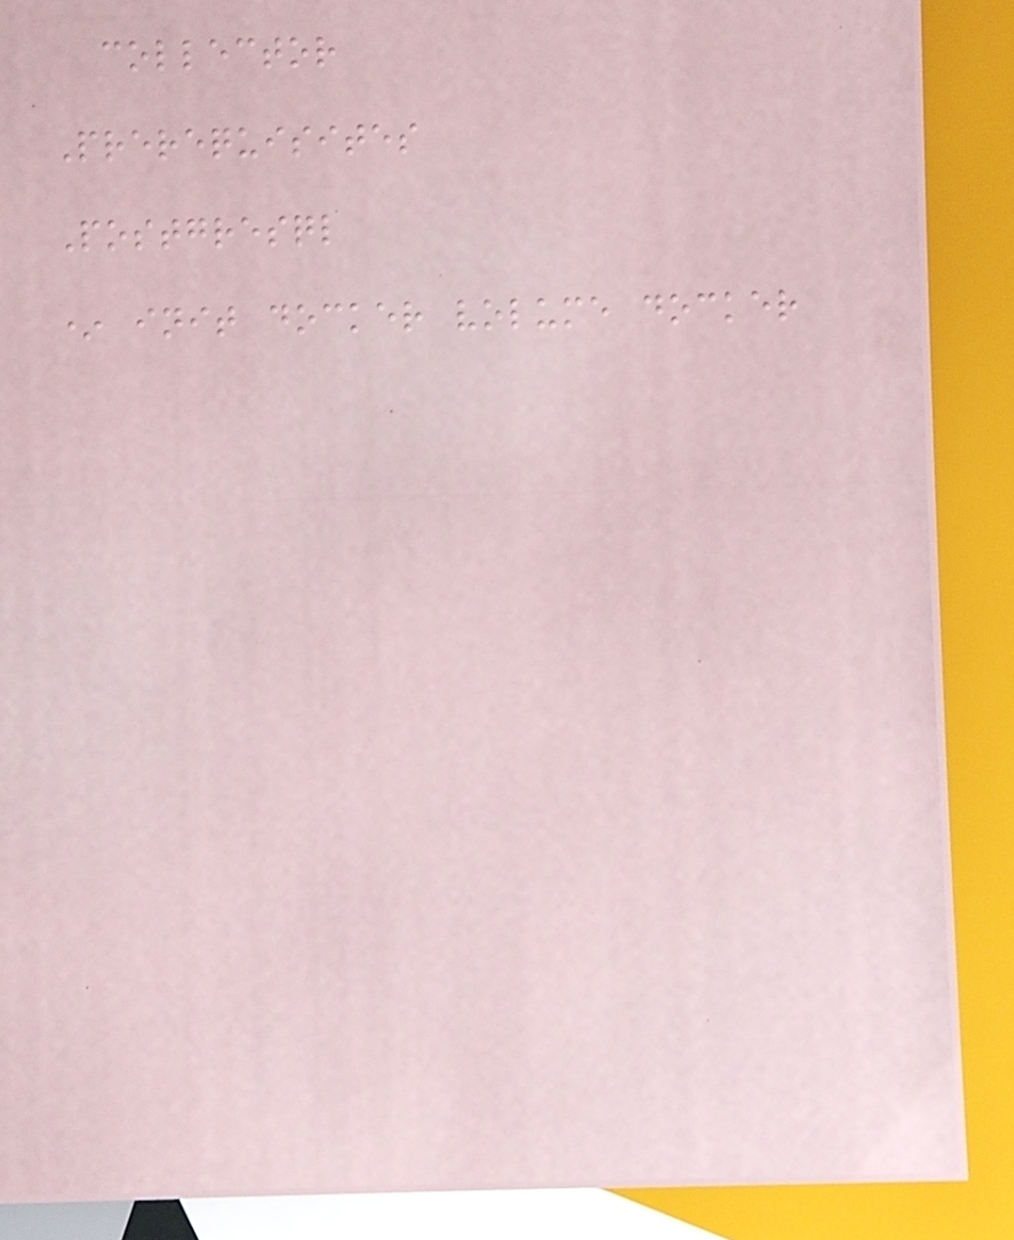collector
Prerequisites
Postgresql
* init docker volume docker
